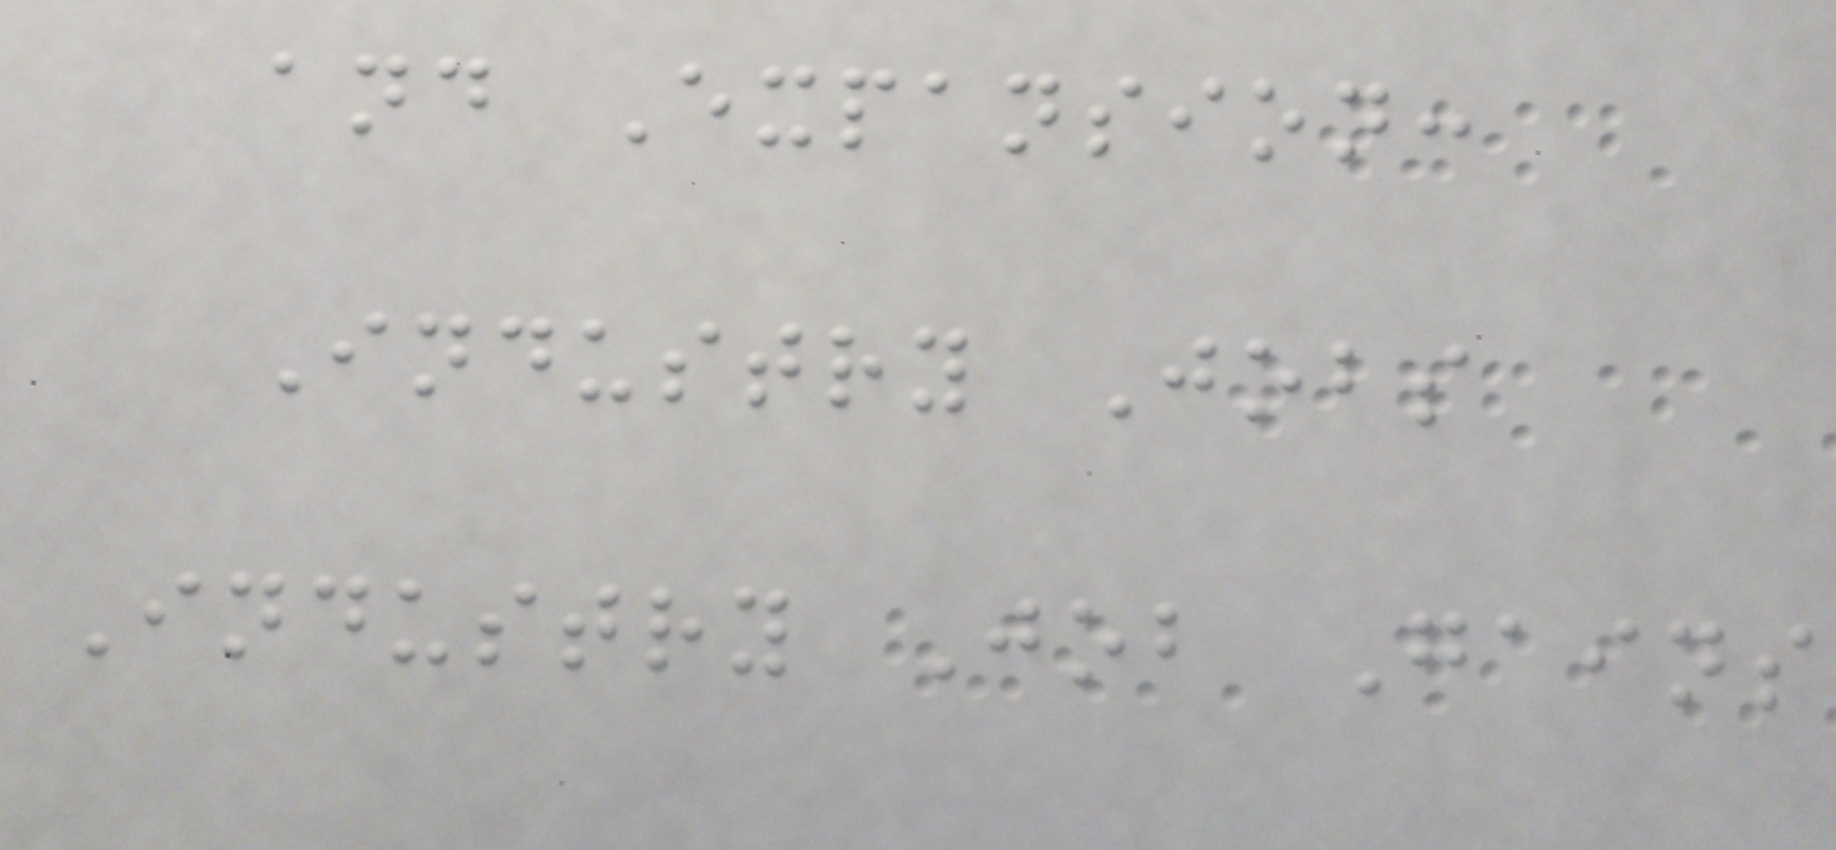and Expansion:
Industry Jobs
Industry Job Gains
